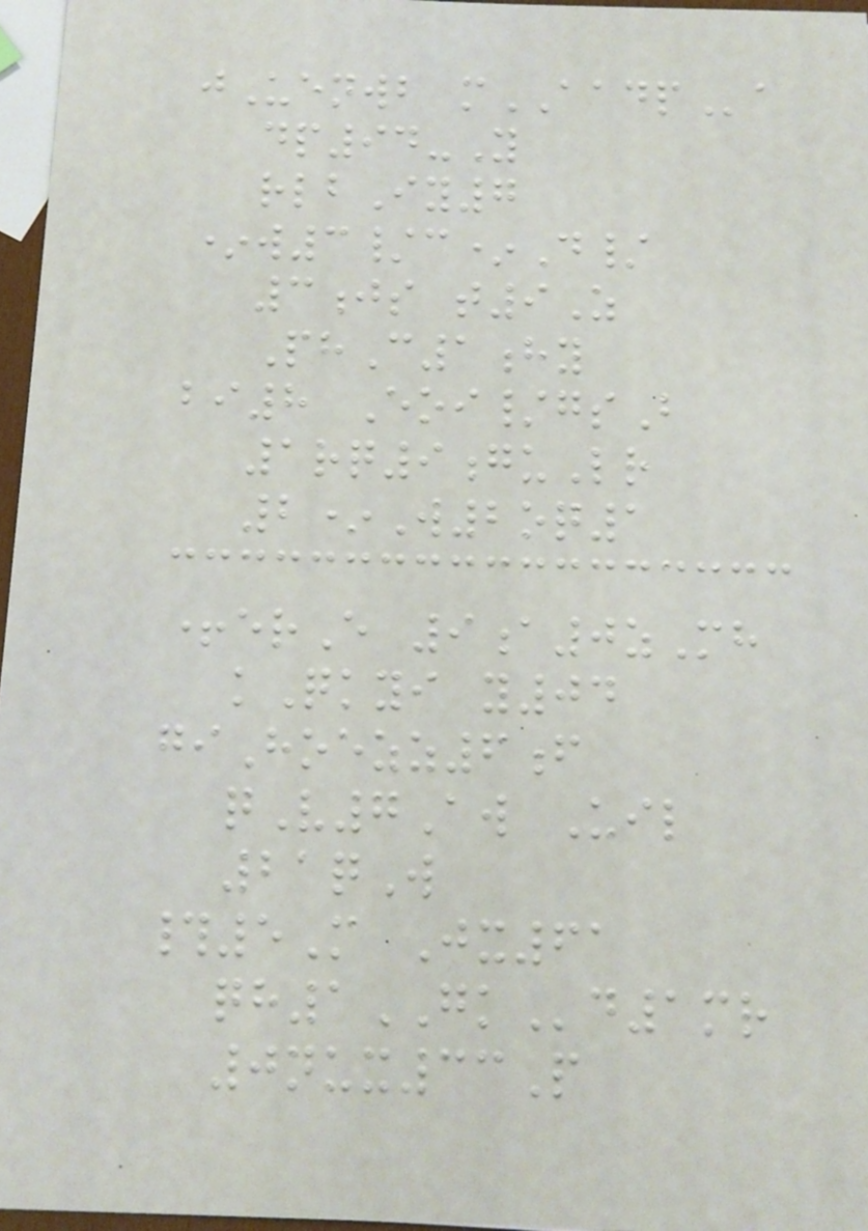jUenwb mAADPa
dp94-Y
rlbIy7
*w3/c*D/
3js t9Z
PhC1hy
bi8 Eoi/gsB
1rq9guLr
2*W2oq1
+erE 9a0zMh
kQkyi y04
giHoezz6f
qV7Aw Uil
21qW
#5M Jx61
qh1GKd1mr
0nux33P
